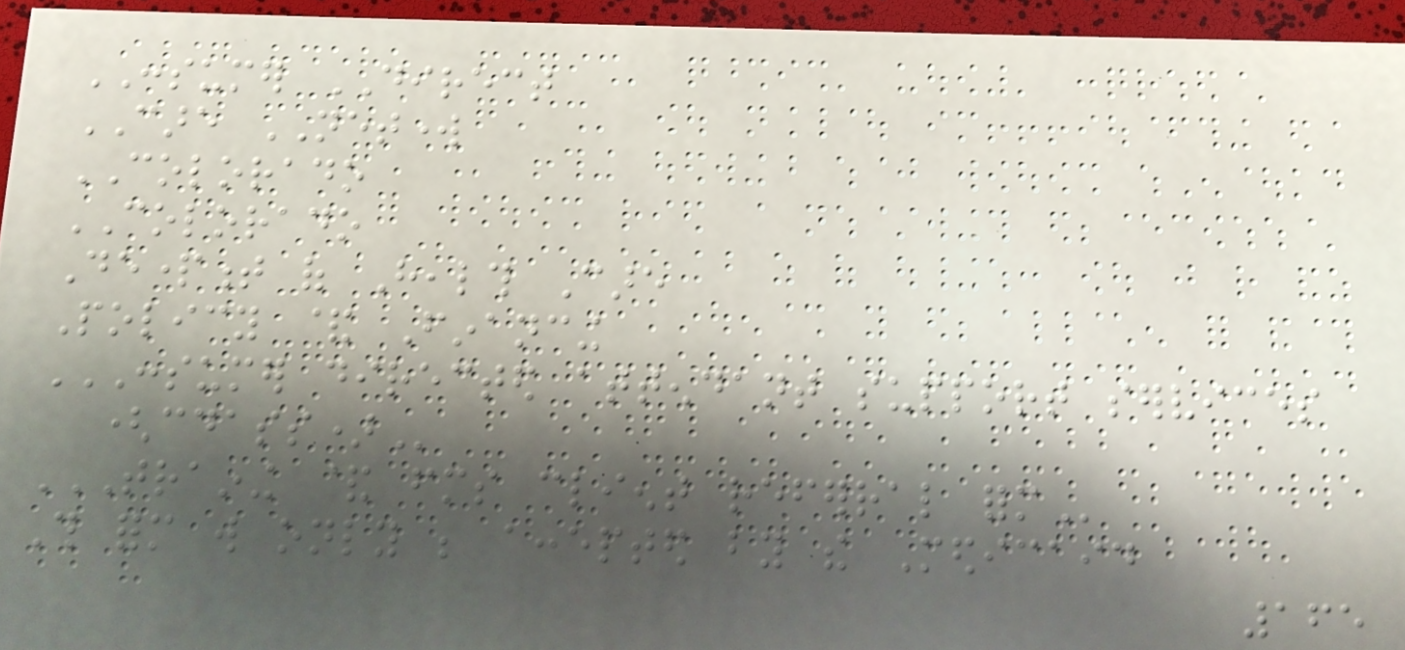CONSUMER DIRECT
CARE NETWORK
COLORADO
COLORADO
Department of Health Care
Policy & Financing
CONSUMER DIRECTED ATTENDANT SUPPORT SERVICES
(CDASS)
TRAINING & FMS CLIENT REFERRAL FORM
This form will only be accepted by the Medicaid
165
